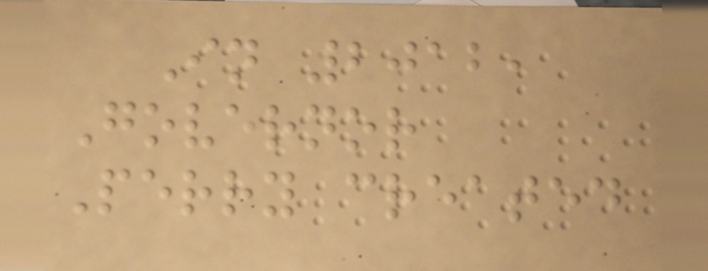In 2012,
Governor
Perry created
